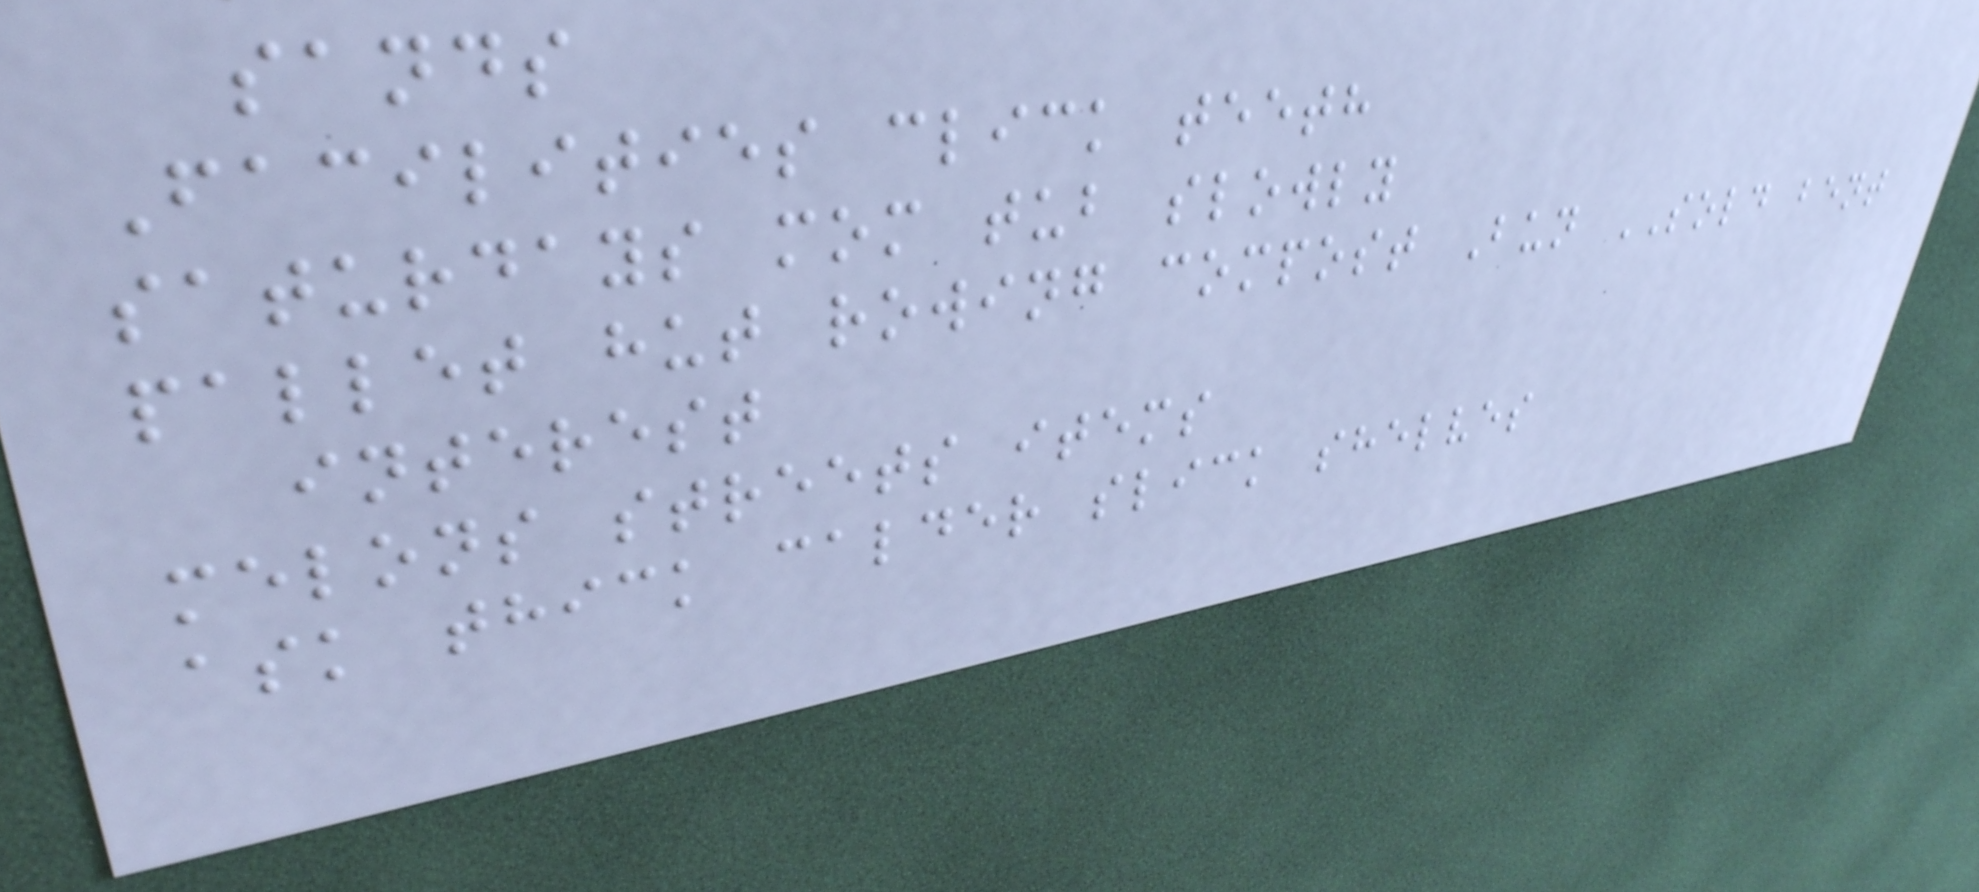sands
Facilities click teeth
saturdays mom tub slowly
pallet hut rowing compost Bun SOLD bent
interest
melons streets items
ask thick calder slick shelves
